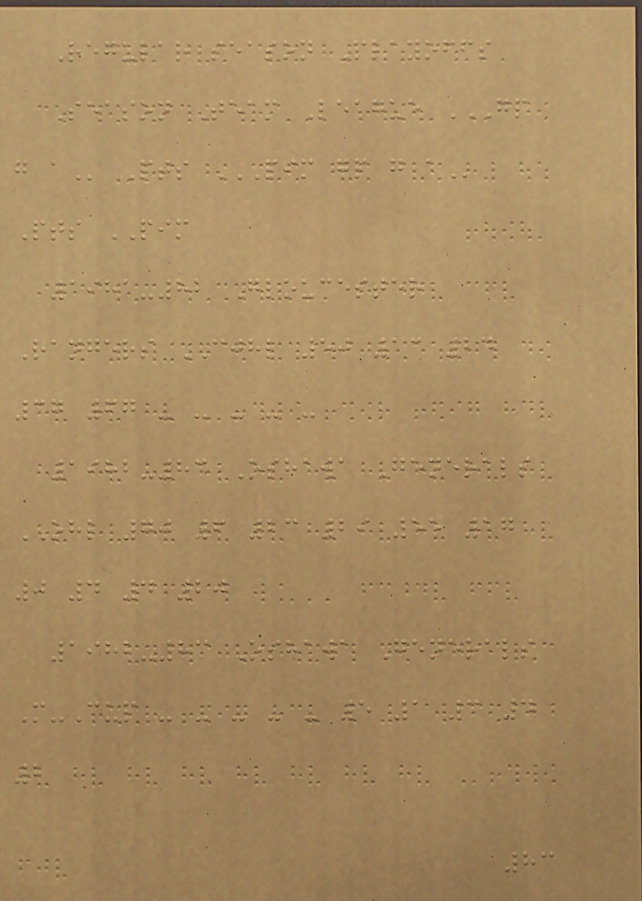Regular season Playoffs
Season Team League GP
G A Pts PIM GP G A
Pts PIM
1981-82 Gloucester
Rangers CJHL 50 13 24
37 67 - - - - -
1982-83 Oshawa Generals
OHL 70 6 23 29 55 17
0 4 4 20
1982-83 Oshawa Generals
M-Cup - - - - - 5 1 3 4
2
83
